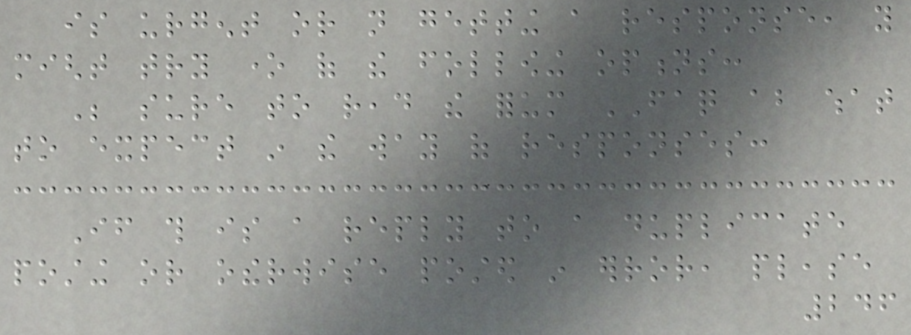is urgent or not getting a response, you
might try one of the following options:
Be sure to read the forum FAQ about what
to expect in the way of responses:
If this is a reply to a duplicate
posting or otherwise posted in error, please
246
